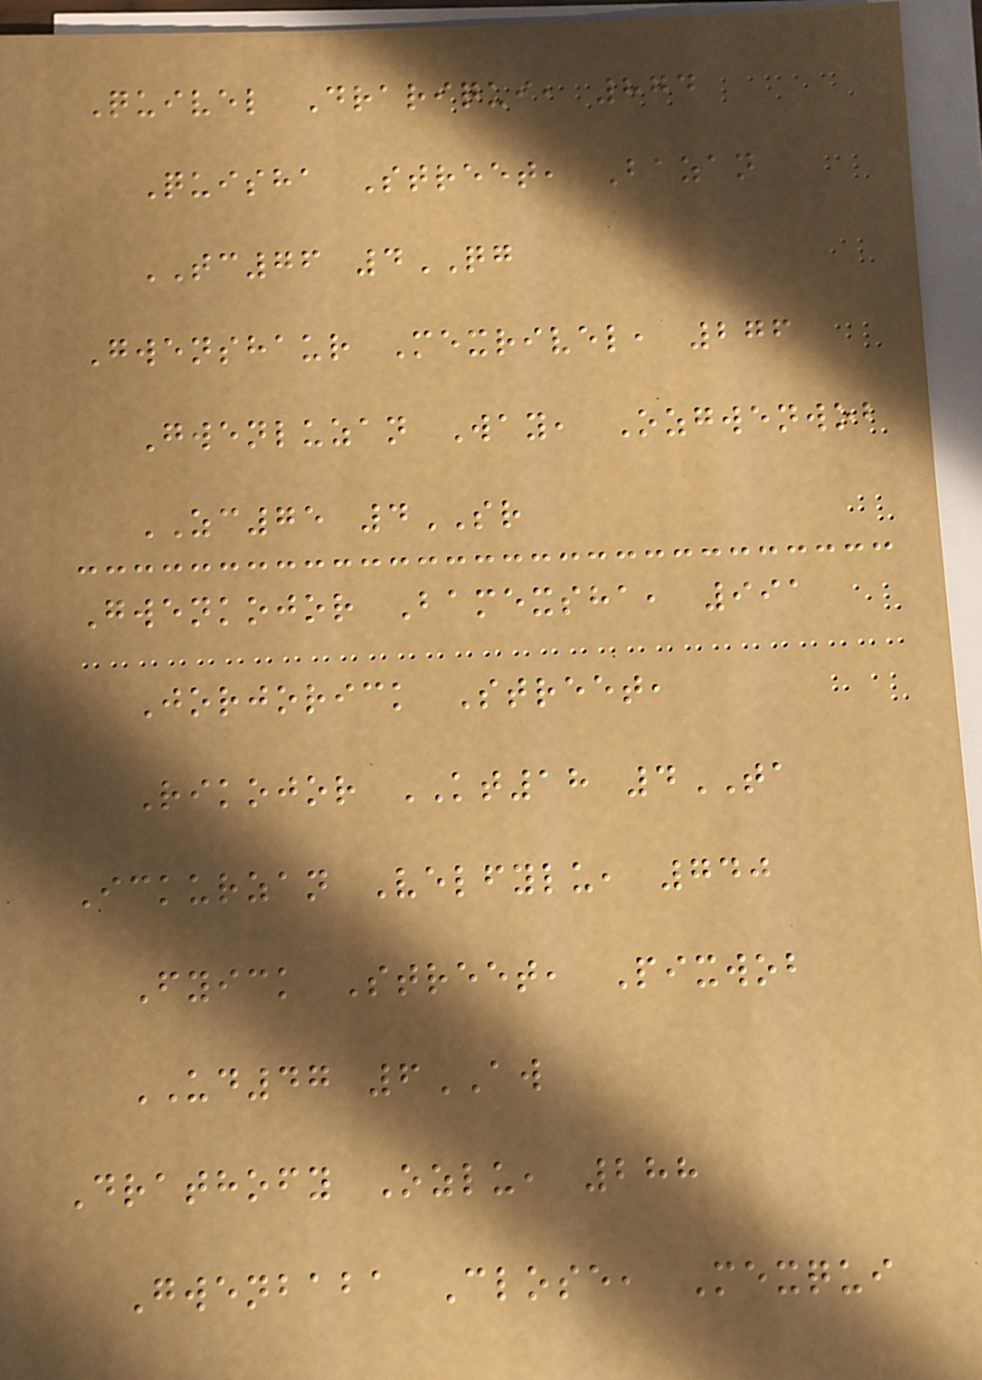Quivel Drariqui, 874
Quisha Street, Bazan
TC76 4QG
Gwenshaur Mexrivel, 276
Gwenluzan Way, Ozgwenwob
ZC75 4SR
Gwenkojor Bamexsha, 991
Jorjorick Street,
Rikojor KT18 4TA
Ickurzan Velfylu, 740
Fyick Street, Pixwob
UD47 6AW
Drathofy Ozlu, 288
Gwenbaba Close, Mexqui
